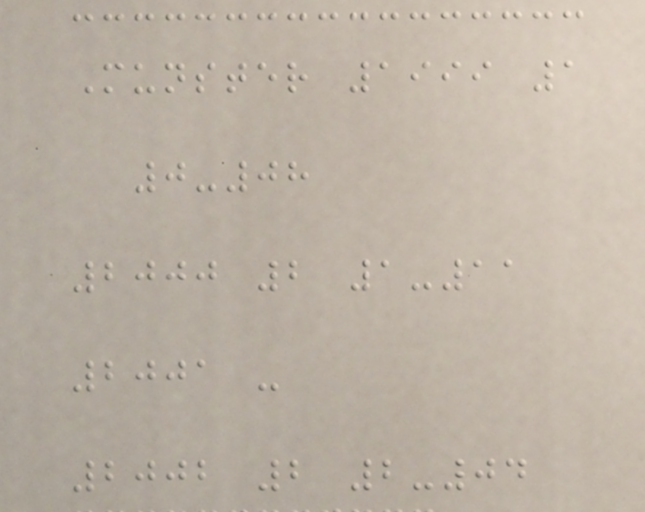Munster 1999 1
0-08
2000 2 1-11
2001 -
2002 2 2-04
